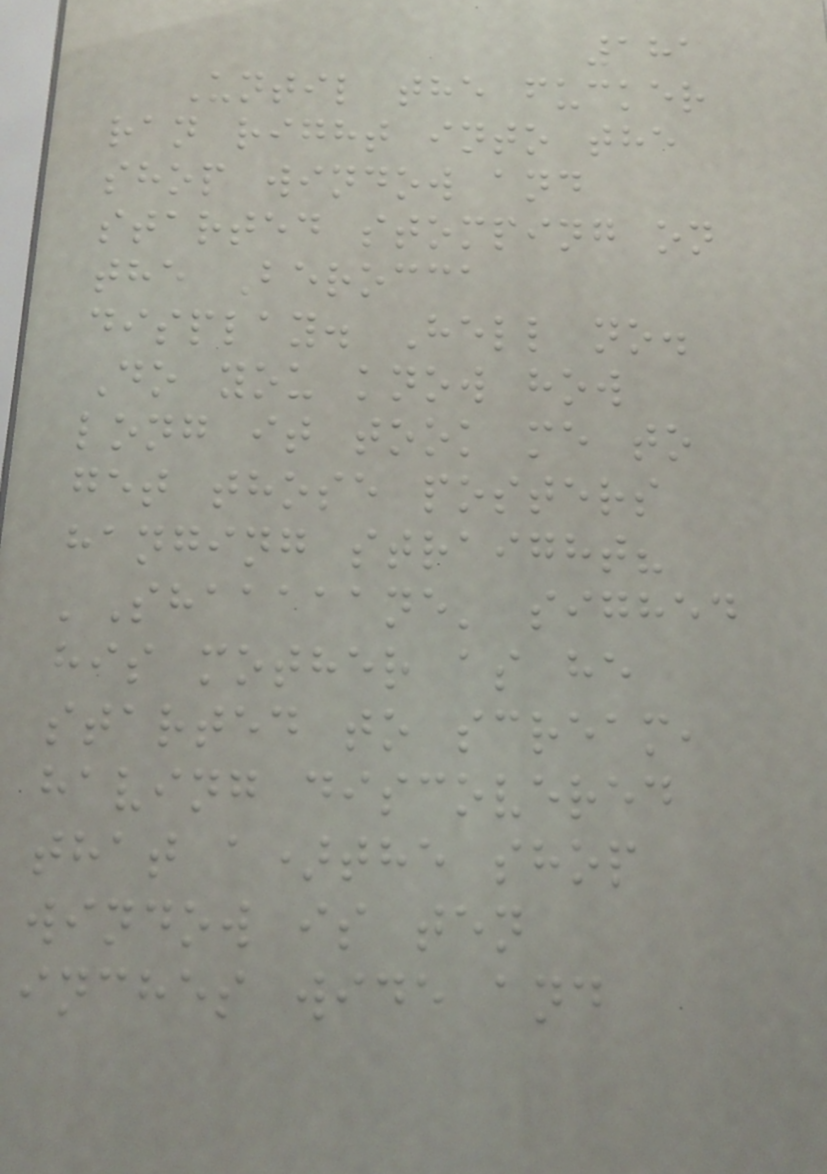181
Until the fucker
ran right into the
shop window and
started stomping on
the Berocca
display. Hell no.
Do you know how
long it took me to
get those posters
hanging straight?
'Shaaaaane' sighed
his mother as he
started to scream,
having discovered
that a)the shop
window is ten
inches wide and
